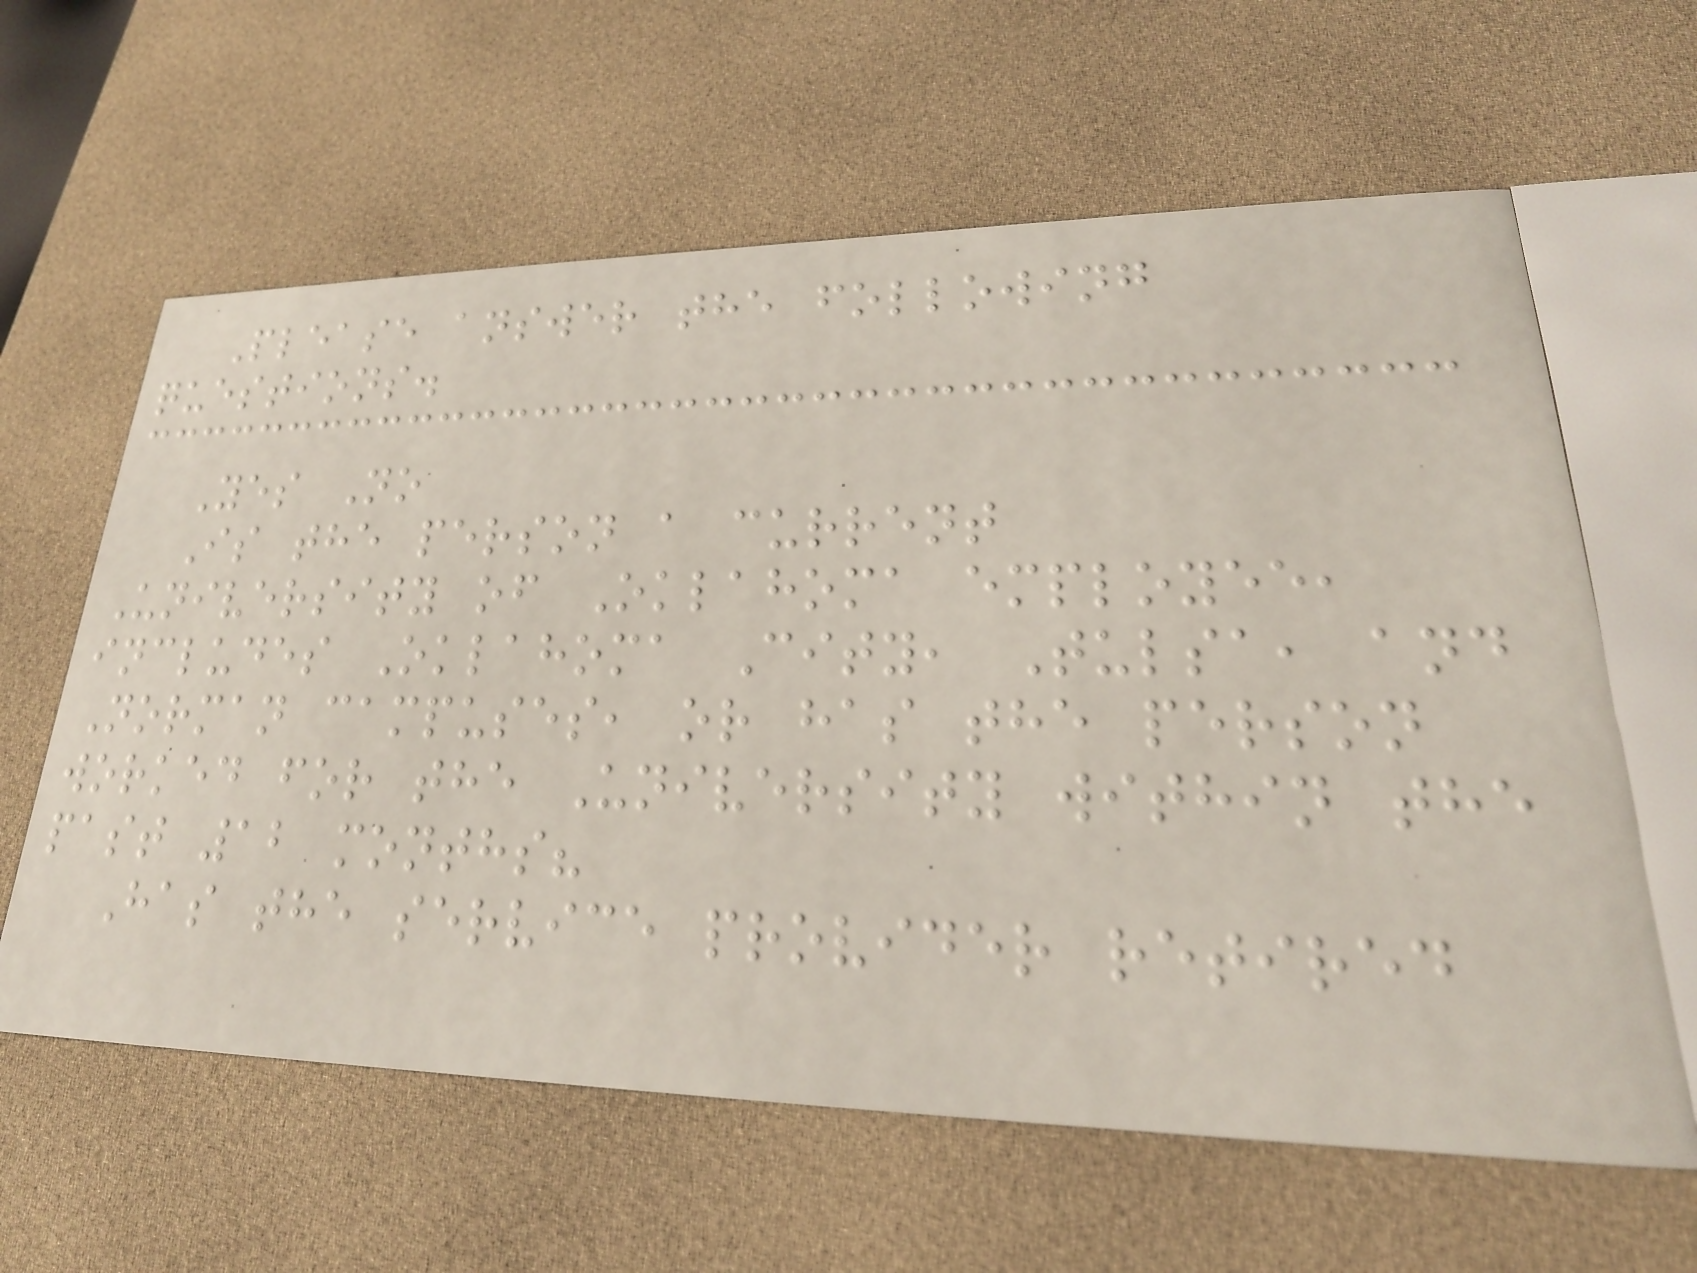Please answer the following
questions.
Yes No
Is the person a current
University of Oklahoma employee,
includes Oklahoma City, Tulsa, and
Norman campuses, or has the person
worked for the University within the
past 12 months?
Has the service provider retired
